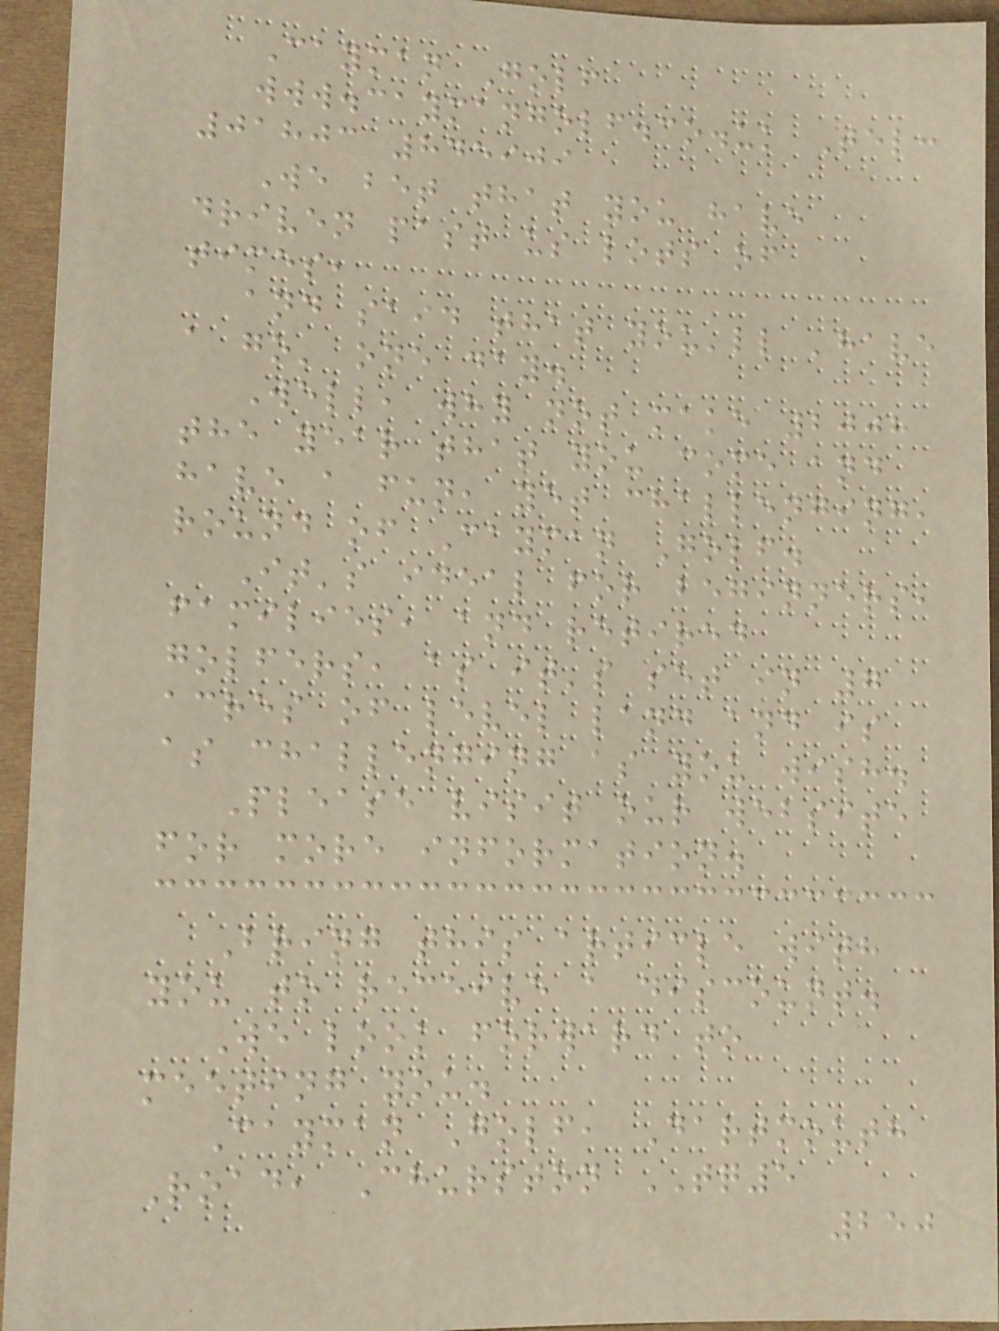Cayman Golf
www.caymangolf.co.uk Tel:
01803 845909
We bet that you have
driven past us lots of
times,
and said that you'll 'have
a go' one day.
Well, why not make 2008
the year that you come and
have a fun, yet challenging,
round of Cayman Golf.
It's ideal for beginners,
families, and retired
golfers, as it's set in 7
acres of level land and is
as challenging as you wish.
Please visit our website
for more information.
Bring this article with
you to receive a discount.
We look forward to
meeting you.
Cayman Golf, Dartmouth
Road, Churston TQ5
250
